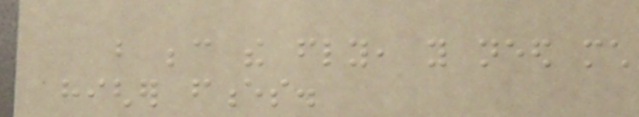but because the fly, you need much
higher fences.
